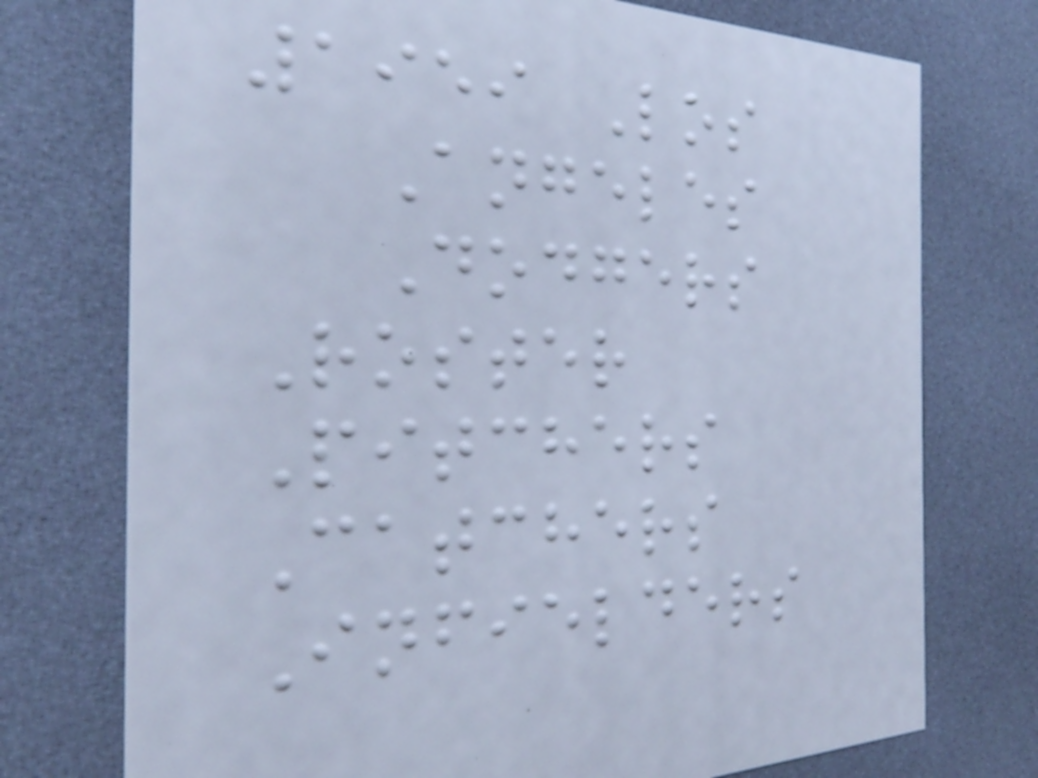1959 Los
Angeles
Dodgers
Roster
Pitchers
Catchers
Infielders
